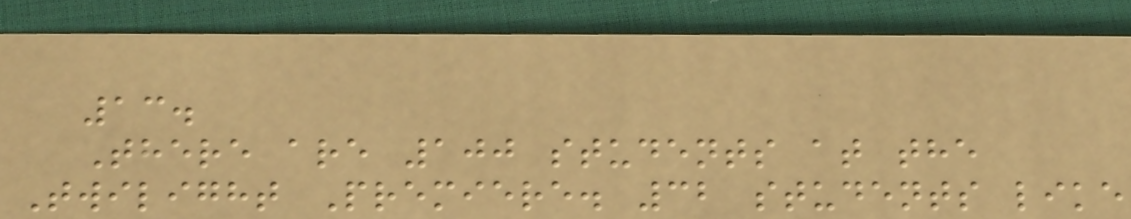13.
There are 100 students at the
Twilight Premiere. 32 students like
